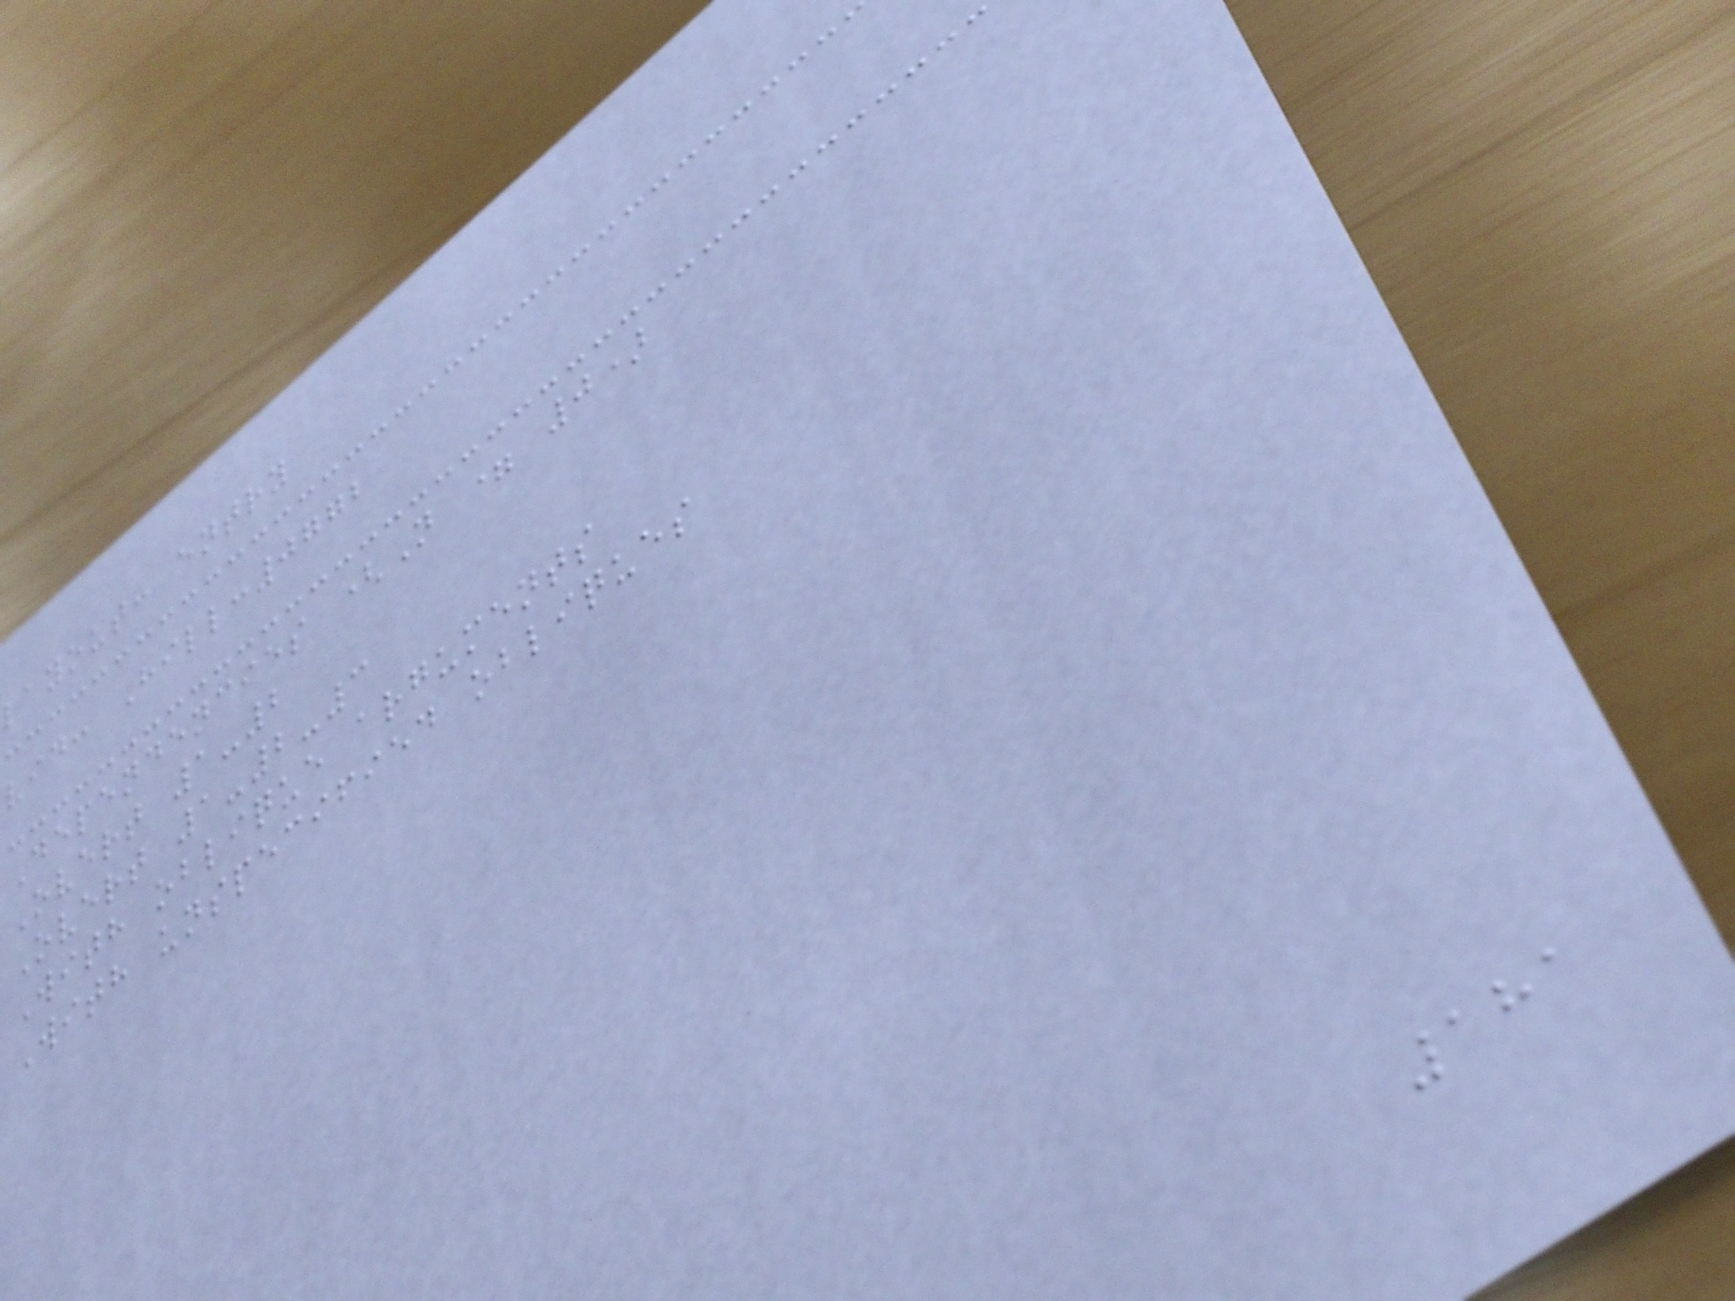layout: entry
vid: Hill:0772
Dependencies (N = 0)
Overt 1-2
Overt 1-2-3
With oblique arguments
With unspecified obliques
181
